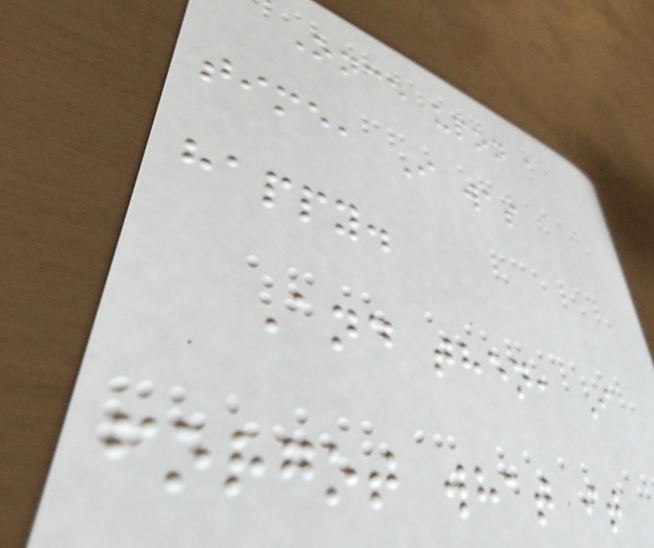Once upon a
time, I was
happy.
And then, I
forgot what it
